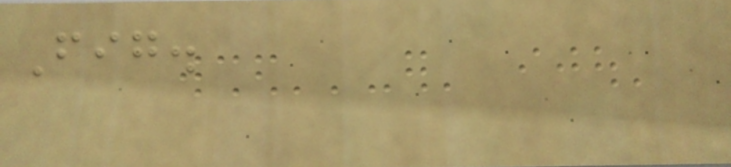Fig.
